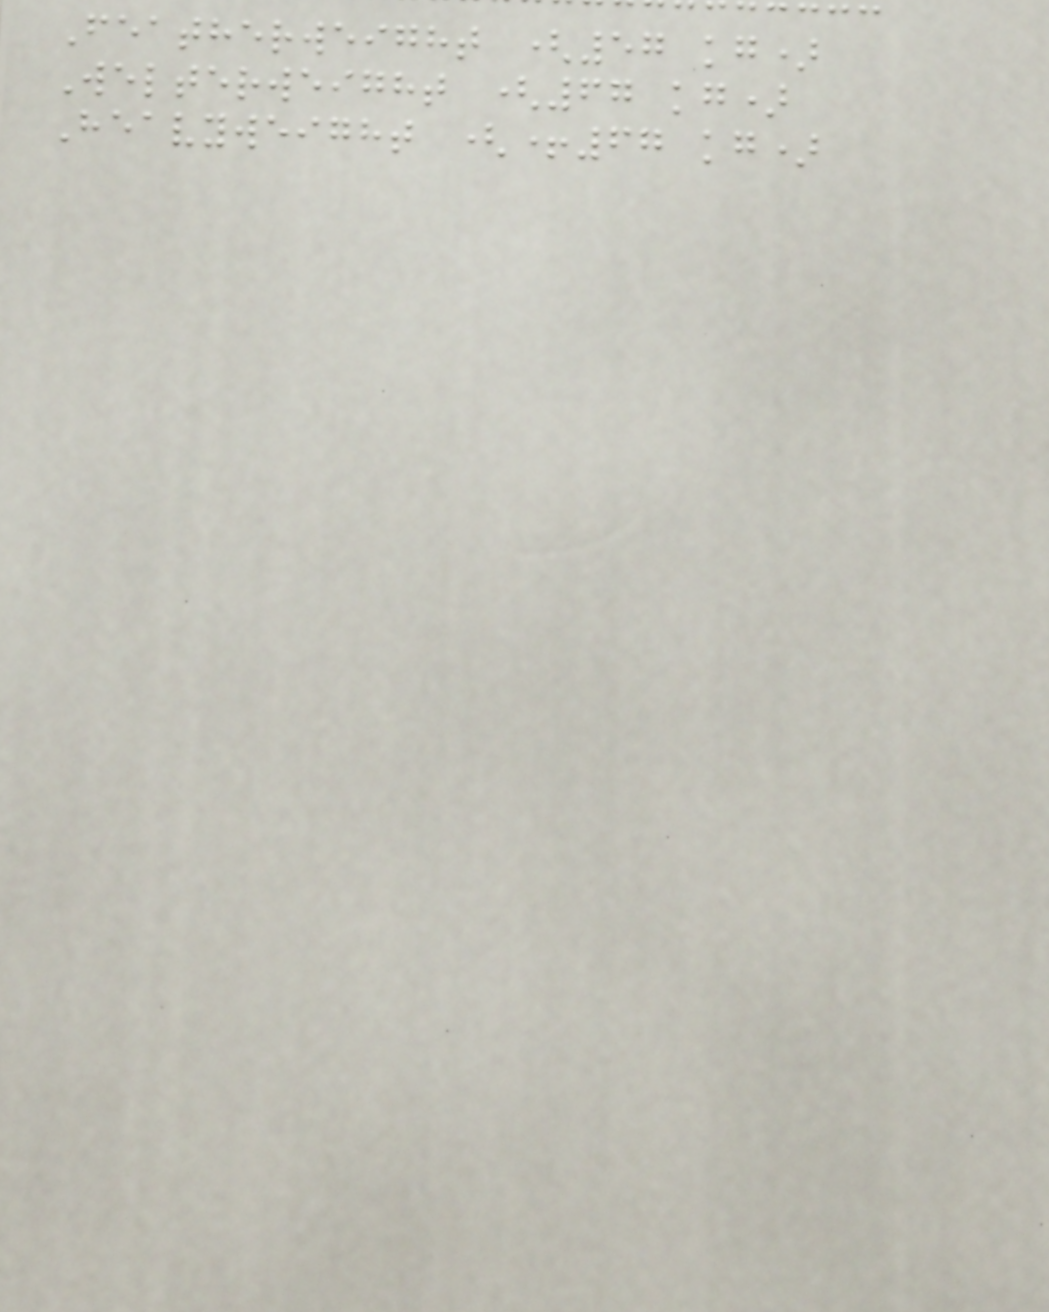Featherweight (57 kg)
Welterweight (67 kg)
Heavyweight (+67 kg)
